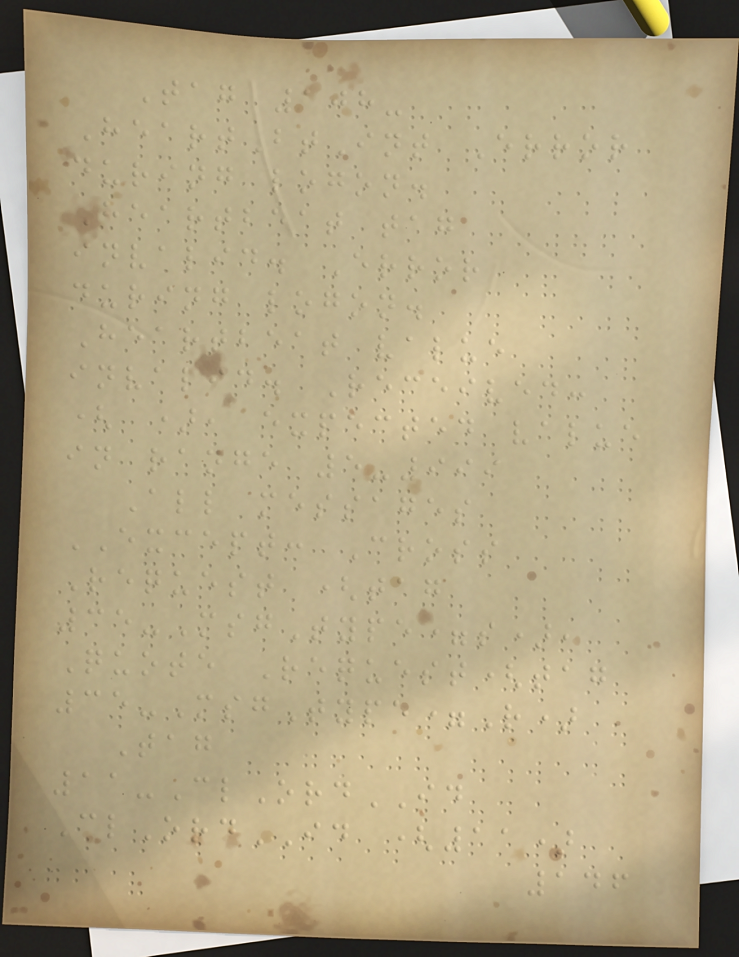Tag 108-
HeartBtInt Error
during logon.
Heartbeat tag
invalid. Error
during logon.
Heartbeat value
invalid. Received:
( ), expected value
in range 5-999
All messages
EXCEPT: Cross
Request (tag
35-MsgType=s),
Quote Request(tag
35-MsgType=R)
Tag
11-ClOrdID
ClOrdID (11)
146
